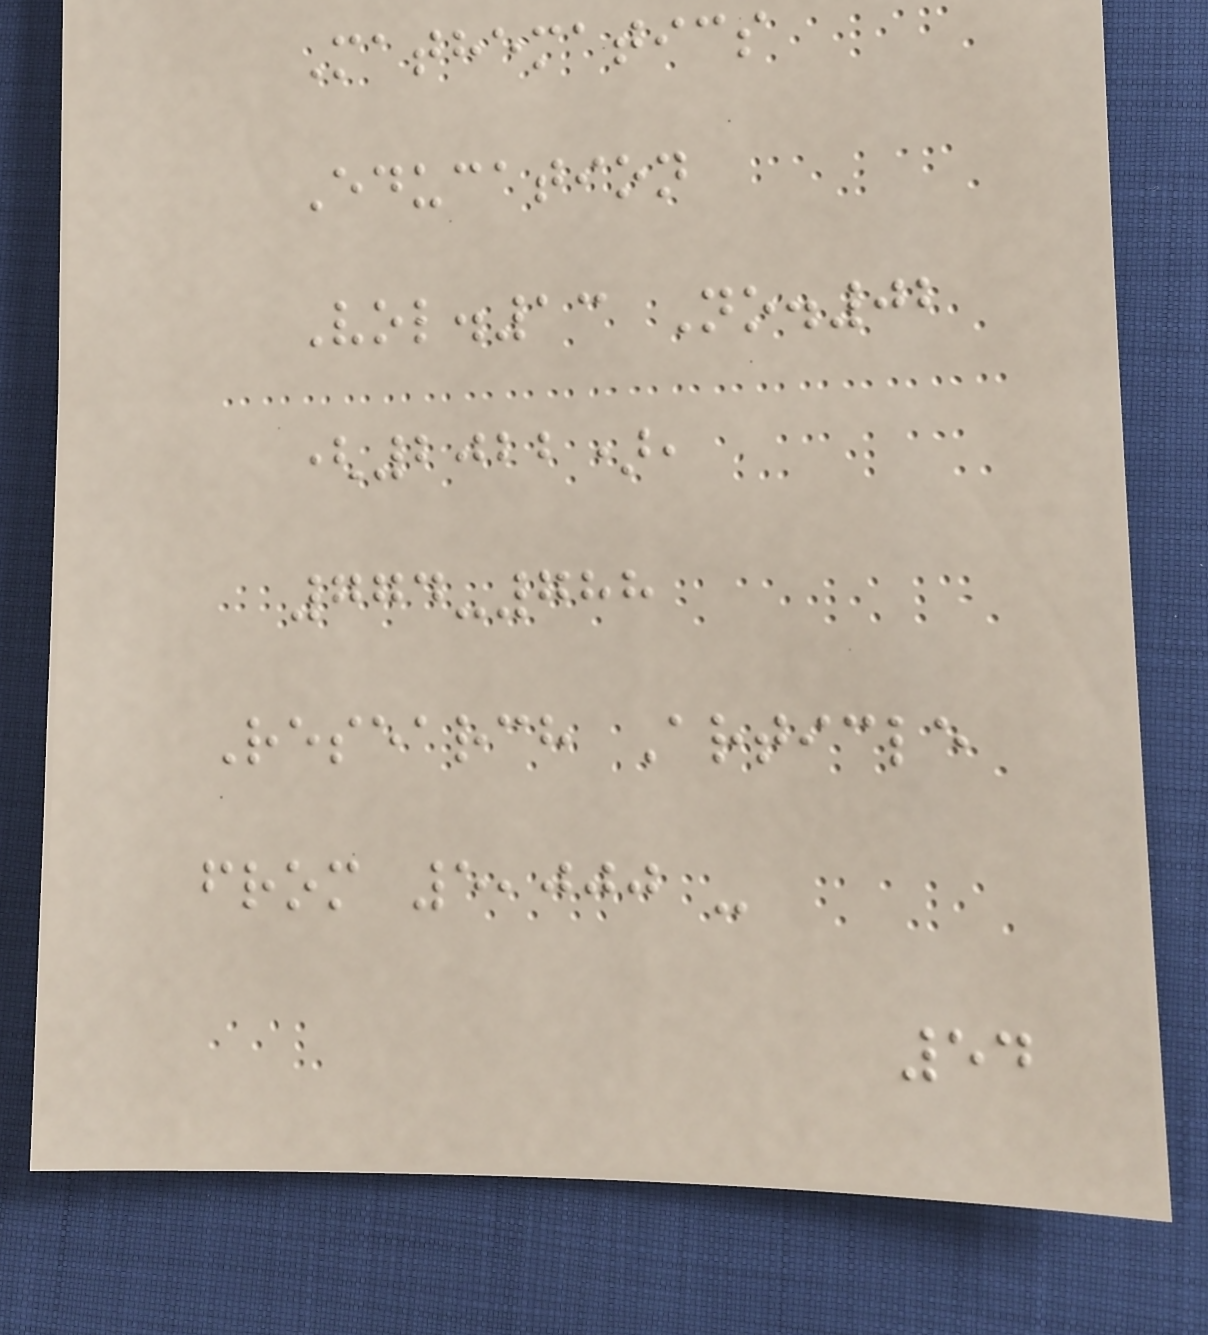Mathematics
Education
Vol.13 No.02
(2022),
774-788
Research Article
from 5,000 -
54
